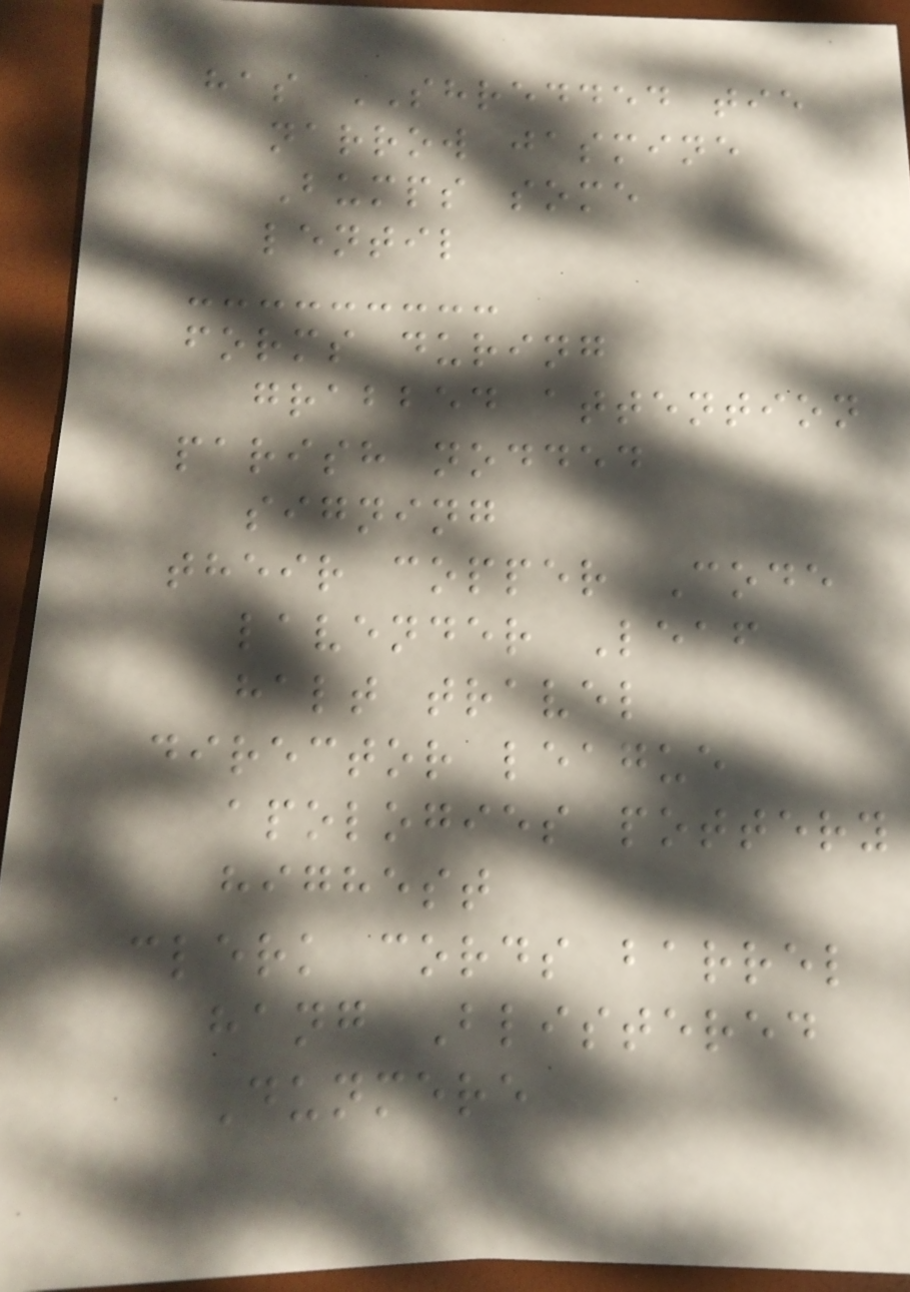has SHREDDED tie
narrow jasmine
Bumps some
lentil
forms during
grabbed attention
parish nodded
signing
their copper Code
lavender Leaf
halt travel
director league
apologies pottery
highest
clerk cords barrel
hang Blistered
Dunmere
